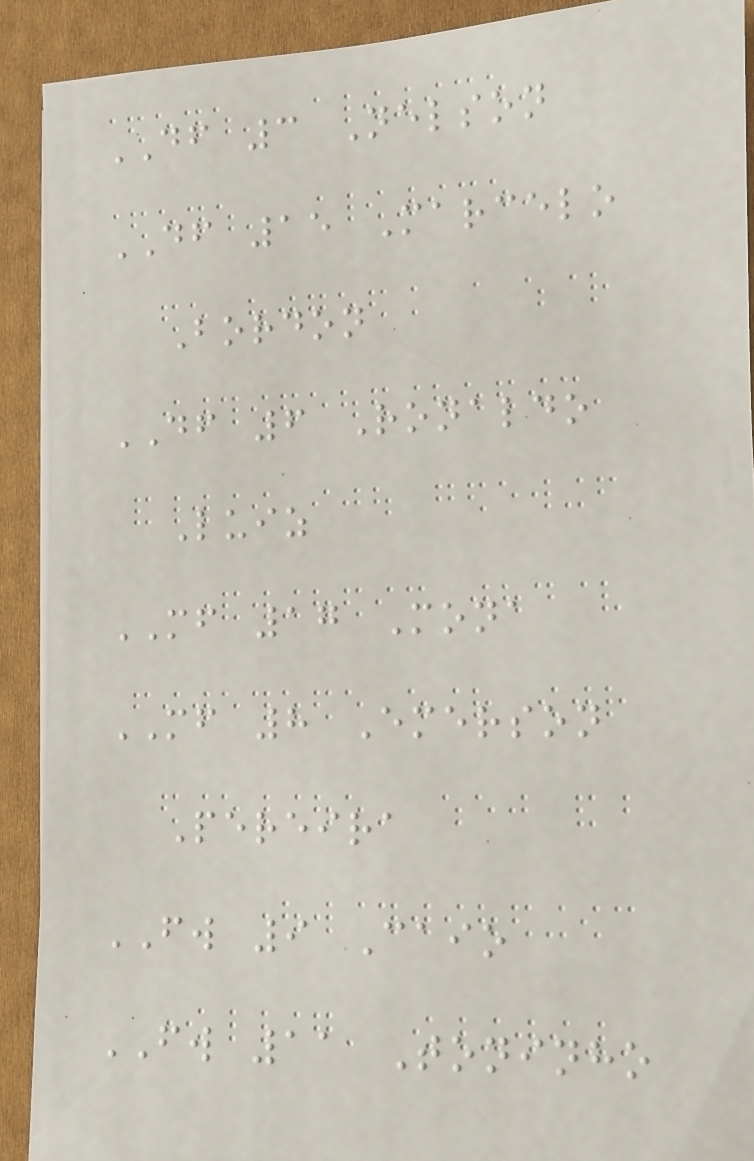DF 3 Nelson
DF 15 Marcelo
Bordon
DF 6 Ronaldo
Luiz
MF 17 Mona
MF 8 Emerson
Pereira
FW 9 Caio
FW 11 Toninho
